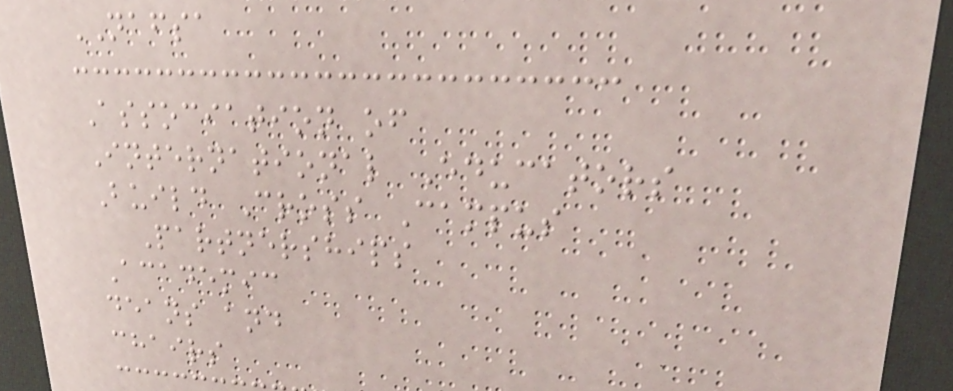NAFSA
Association of
International Educators
Build Cross Campus
Partnerships
Academic
deans and
chairs
